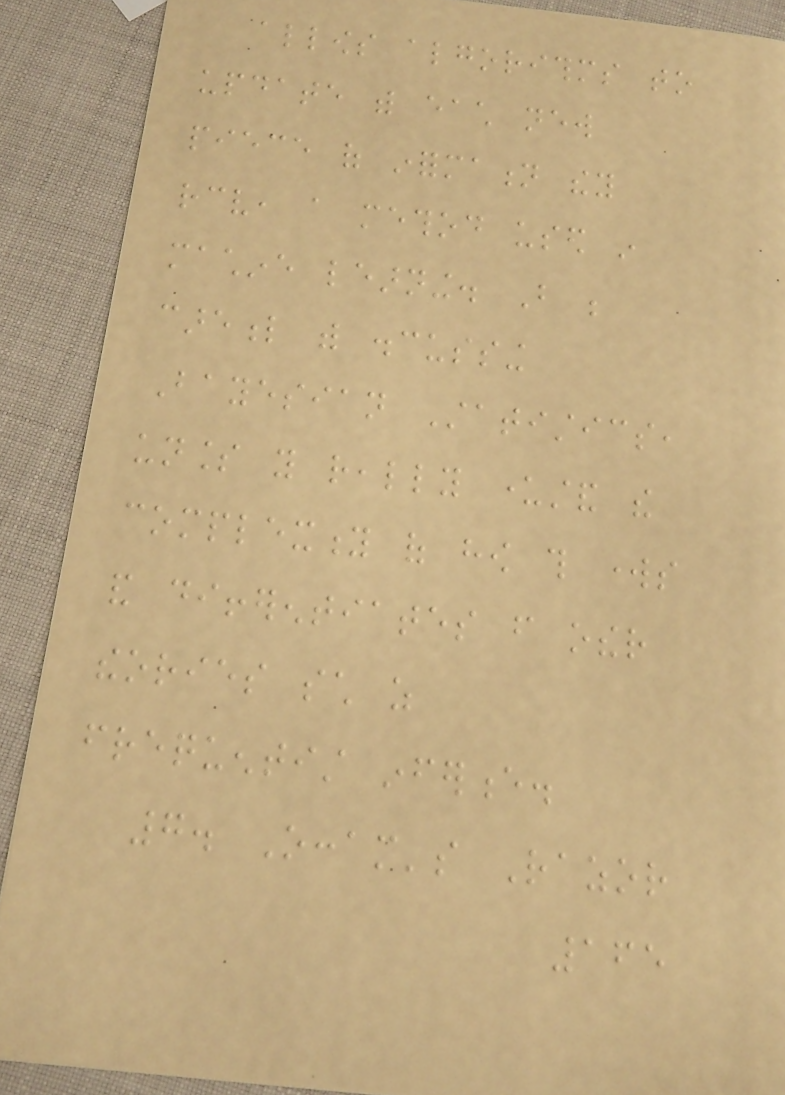allows algorithms to
update with each new
piece of information they
receive, a method used in
machine learning. But be
careful with discussing
Bayesian Statistics,
unless you really understand the
complexity of how this works
and differentiates from other
theories such as
frequentist inference.
7. Occam's Razor
165
